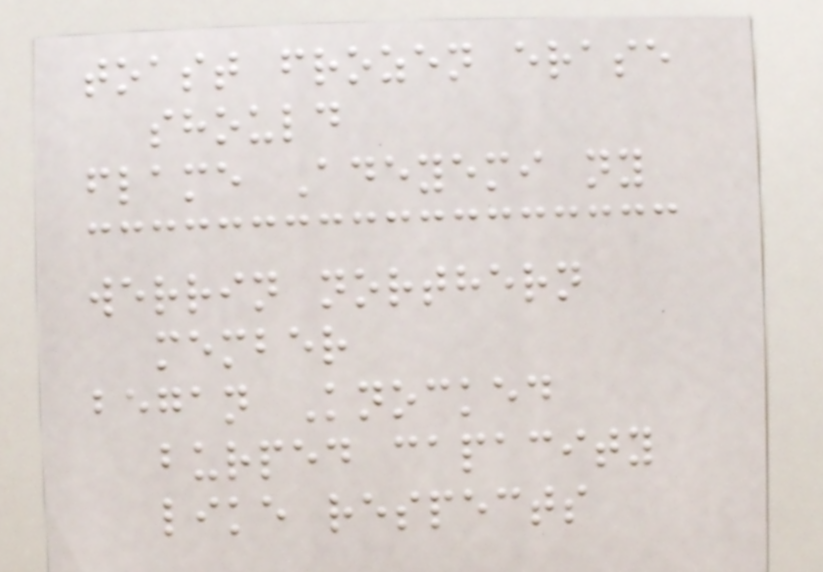toast frozen erase
should
flame Adeyemi ny
werrin northern
member
began Knocked
burped capacity
like respects
